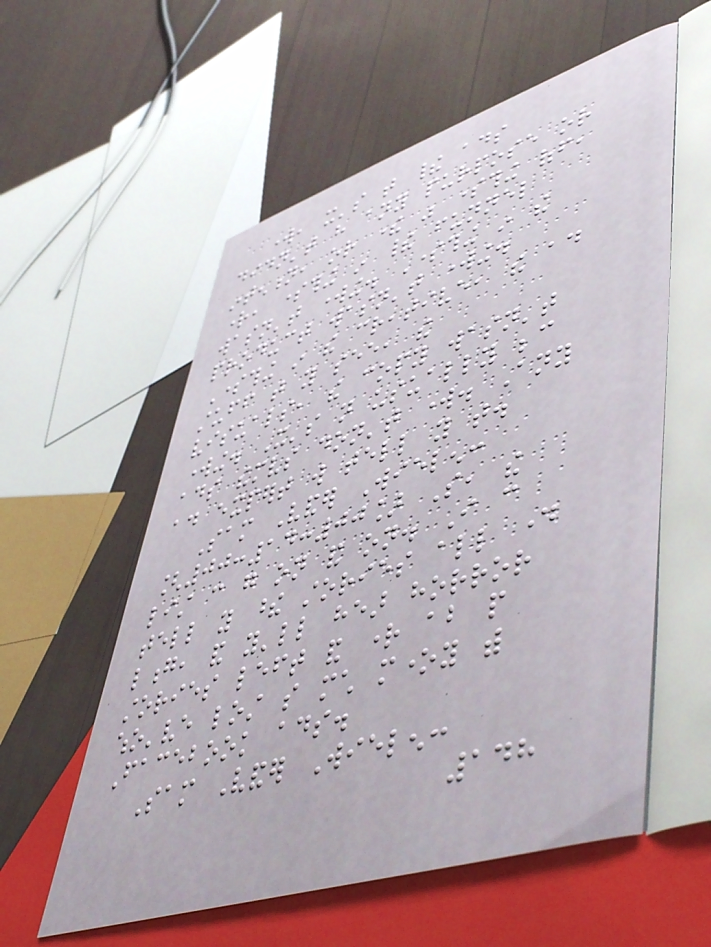work, it's that their ads
didn't have any purpose or
intention, or there was something off,
right, something in their funnel
wasn't working. Something in the
product wasn't working.
Something in the creative, the ad
stuff that you see, the
visuals, the copy wasn't
working. It's not usually because
ads themselves don't work. Any
ad expert will tell you that.
Sam Vander Wielen:
[00:14:00] So, the
list can go on and on. I can
tell you these stories all day
long, and you'll hear horror
stories left and right about people
who've lost so much money with
Facebook ads.
Sam Vander Wielen:
148
